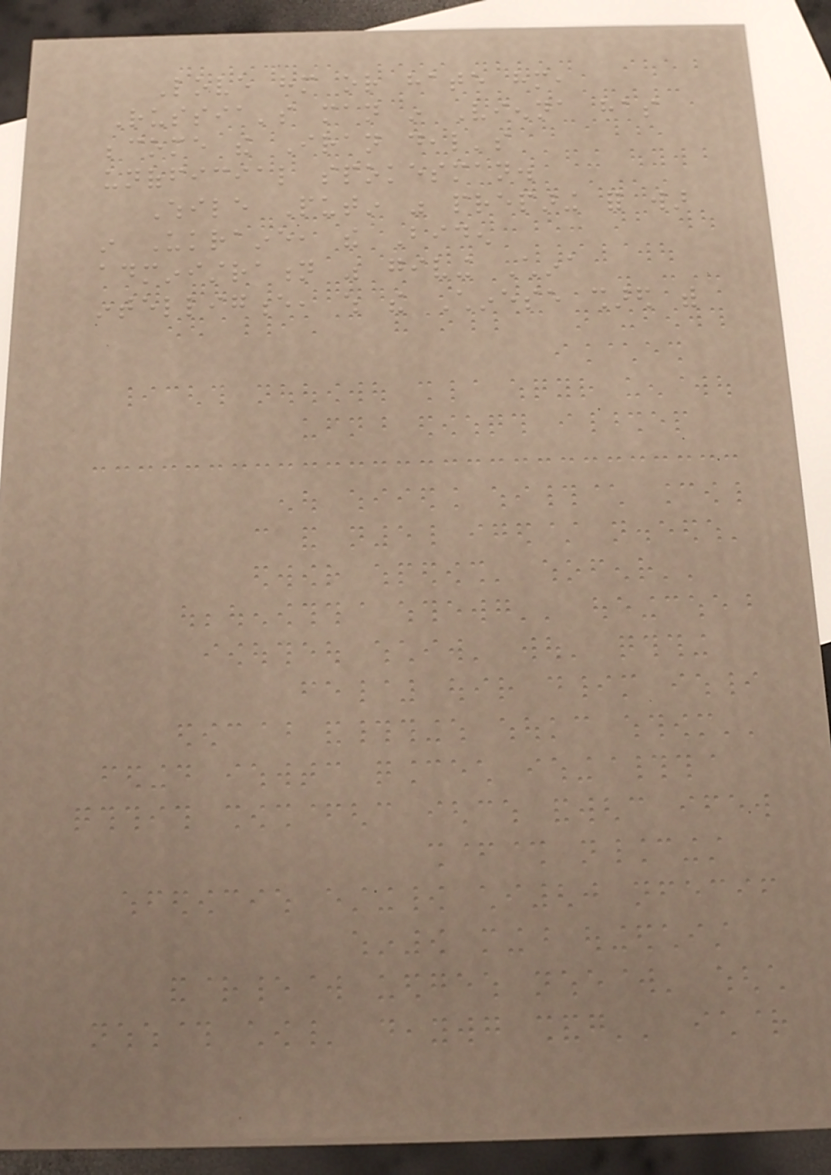Love him or hate him,
Russia's man in Vienna has
become the Iran deal's
unofficial spokesman.
While Putin was preparing for war
in Ukraine, the Biden
administration was giving China
intelligence, which the Chinese shared with
